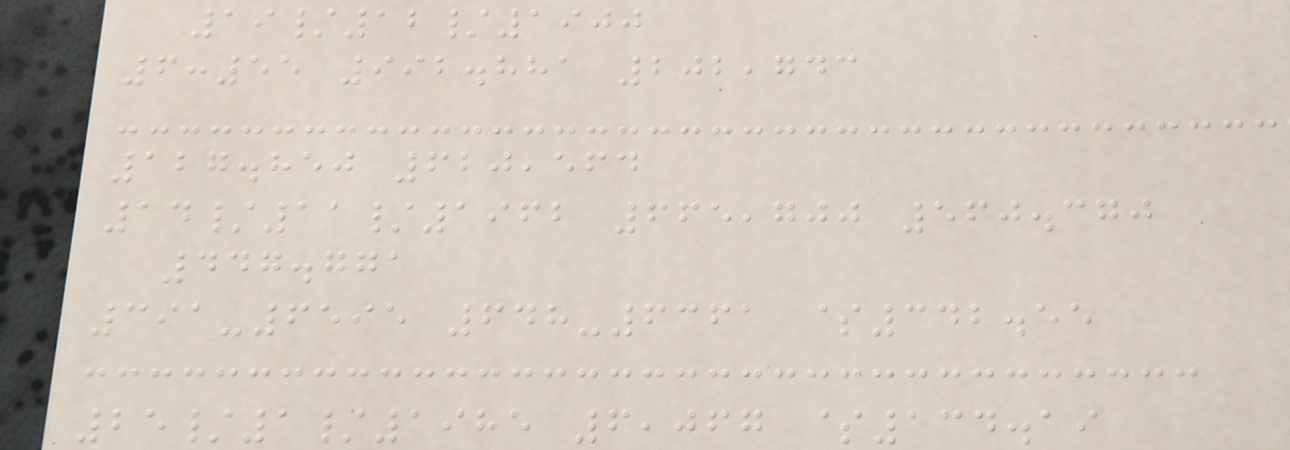19/12/1900
6:55 992.881 202,743
127.850 620,564
14/11/1962 665,700 560.370
447.771
391-6595 648-6361 $342.55
25/1/1985 6,067 $134.19
